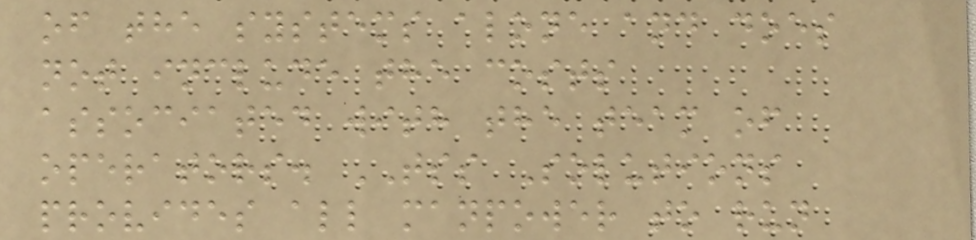of the systems alone and does
not include the costs
associated with the team of
operators. TSS Solutions
provides all manpower to run
